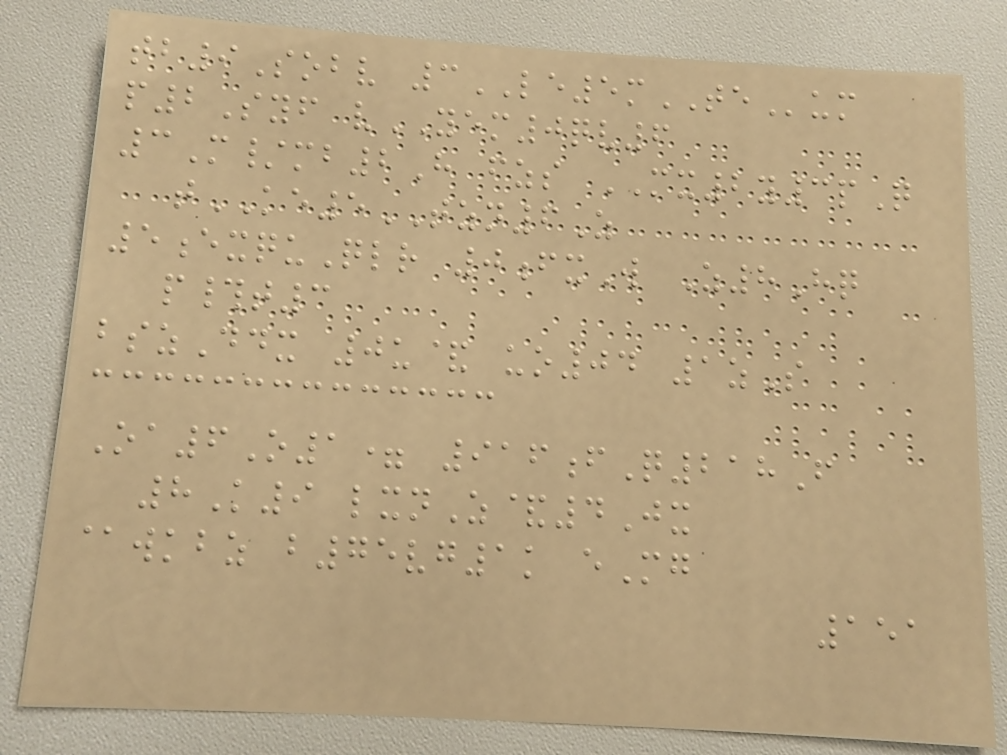tb9Sobv 3LE5mTEum
p2Syf vYEM0qv6
3M/mb2H fzs MX2y3pQ
tKE5TZN6Z
5exquQlr 0fxW Z8Hq
p#t3
bszDdx 0u& uo04 1zS
Oa6O1= 916fQ218F
8K9 lxnZ&4Jx
@wkbz b75vg1k eMg
151
